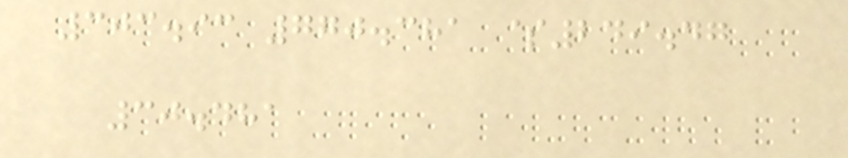303.93 770.381 $249.47
30.481
